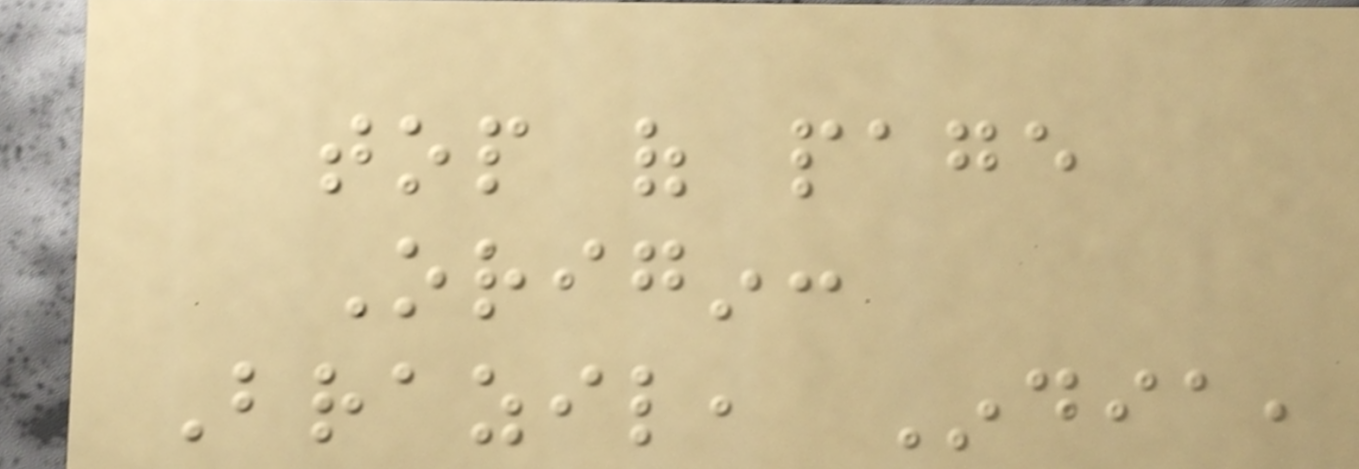top of page
Origin:
Brazil, India,
